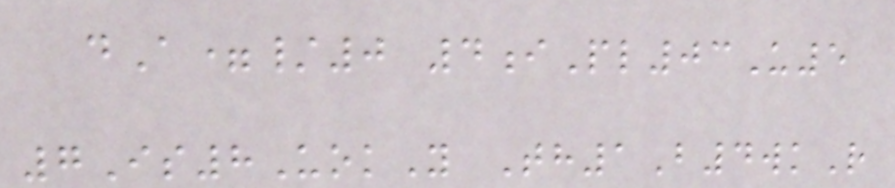dA=/0 4iPl03U5
7Is8UokY Th1B4wkR
